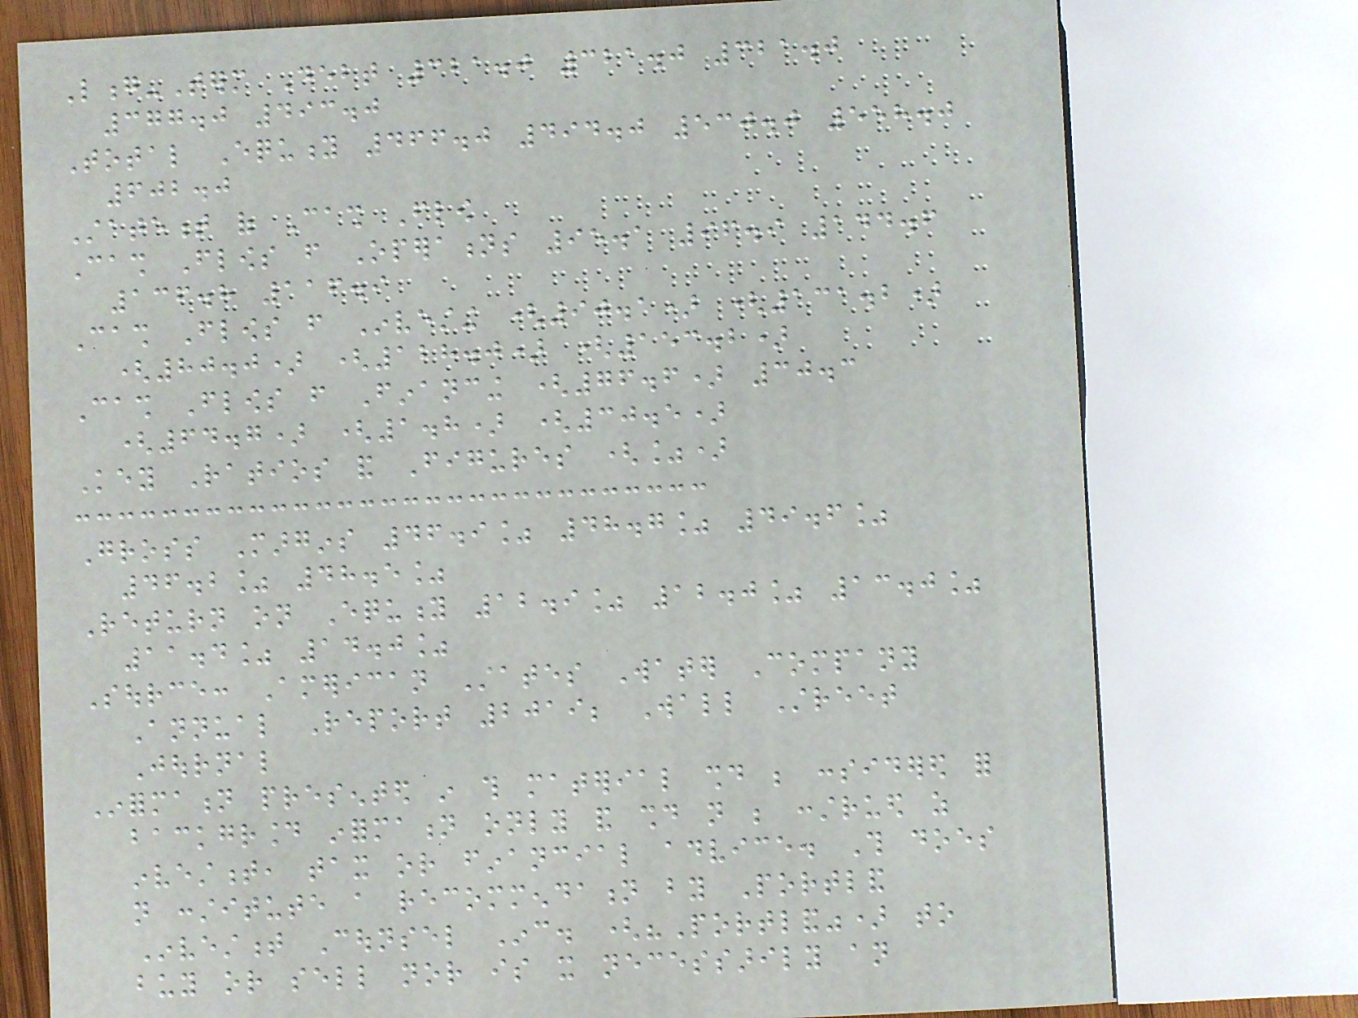Long-Term Debt 321.0 321.0 321.0
377.0 493.0
Total Equity 466.0 494.0 530.0 558.0
602.0
Statement of Cash Flow
Cash Flows from Operations 95.1 96.9 144.6
136.8 116.9
Cash Flows from Investing (90.1) (131.2)
(80.0) (128.0) (153.2)
Cash Flows from Financing (76.6) 30.3
(64.7) (1.8) (30.5)
Key Ratios and Figures (%)
Gross Margins 46.9% 48.7% 49.6%
46.2% 48.5%
Return on Equity 12.9% 12.0% 13.0%
11.4% 14.0%
Source: American States Water Company
Annual Report 2019; Wall Street
Journal
Information presented in this material should be considered for
background information only and should not be construed as
investment, tax or financial advice. This does
not constitute a recommendation by Portland
Investment Counsel Inc. ("Portland") to
buy or sell nor is it necessarily an
